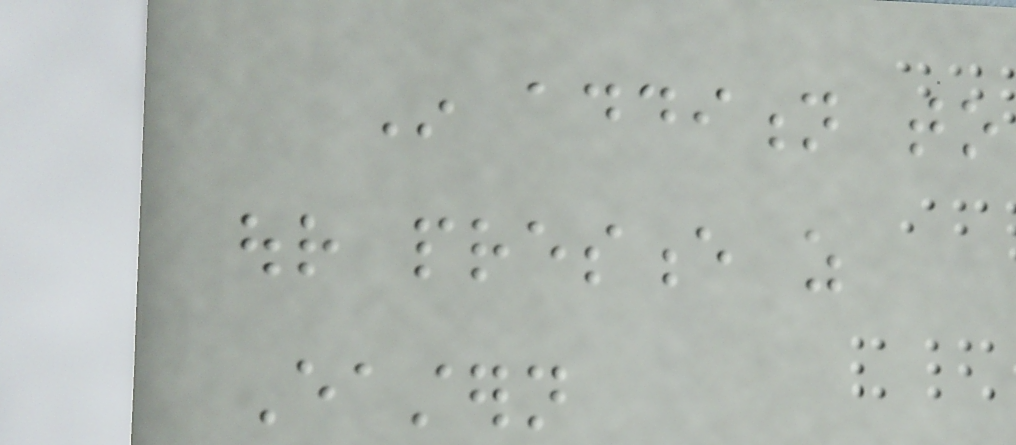In addition to
our presence as
Eastern
